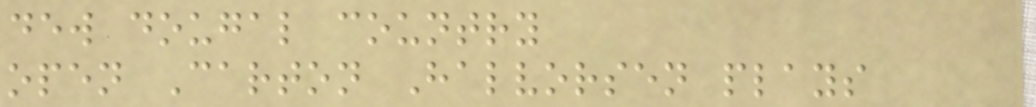dew dougal country
open Carton Halvorsen plays
